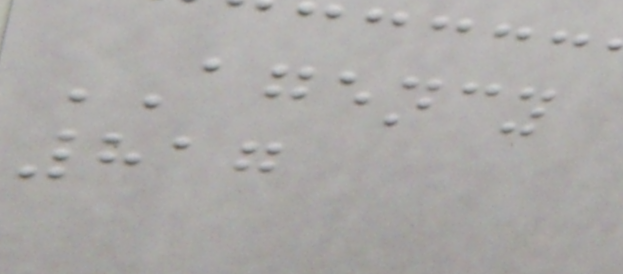AGENCY
817
